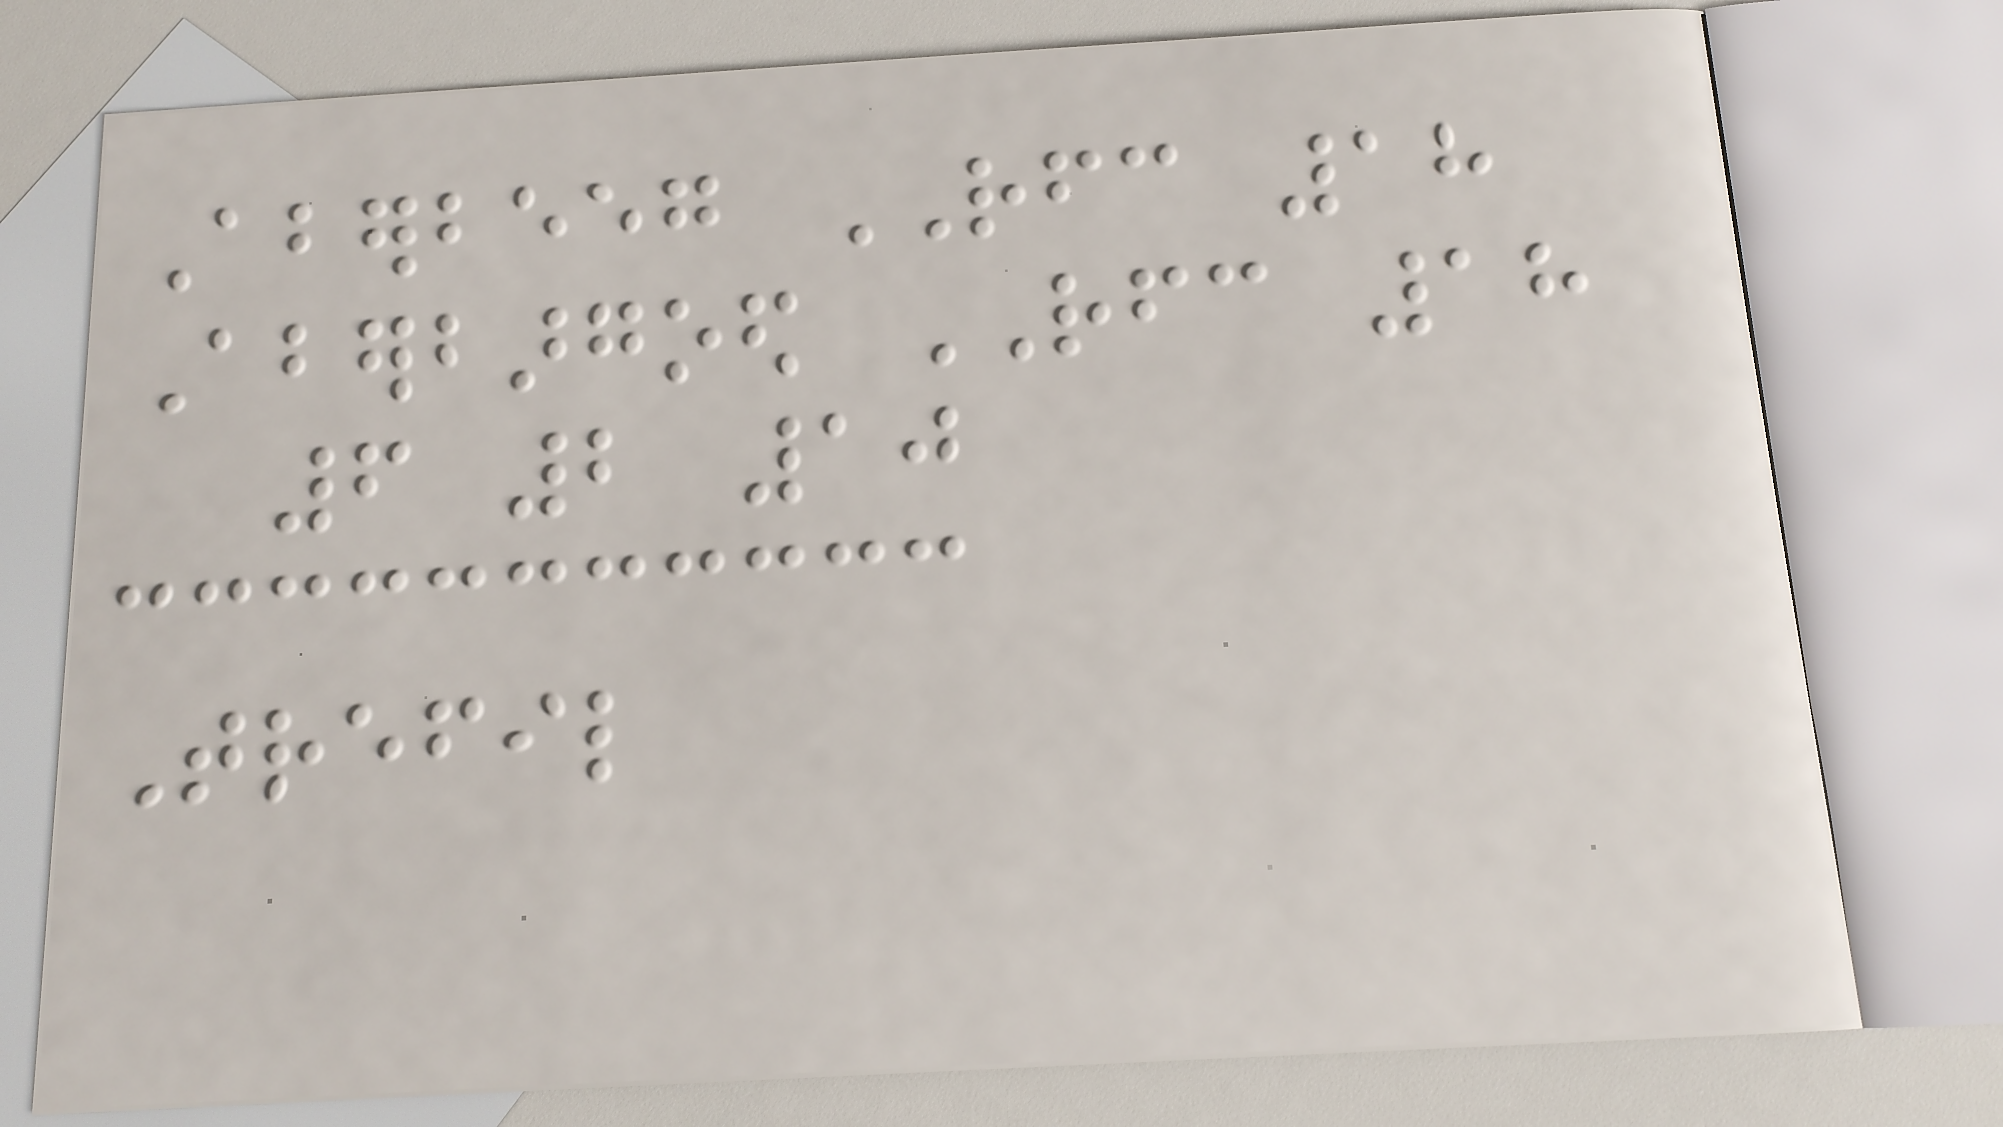Aberbeeg RFC 18
Aberbargoed RFC 18
6 2 10
Trefil
